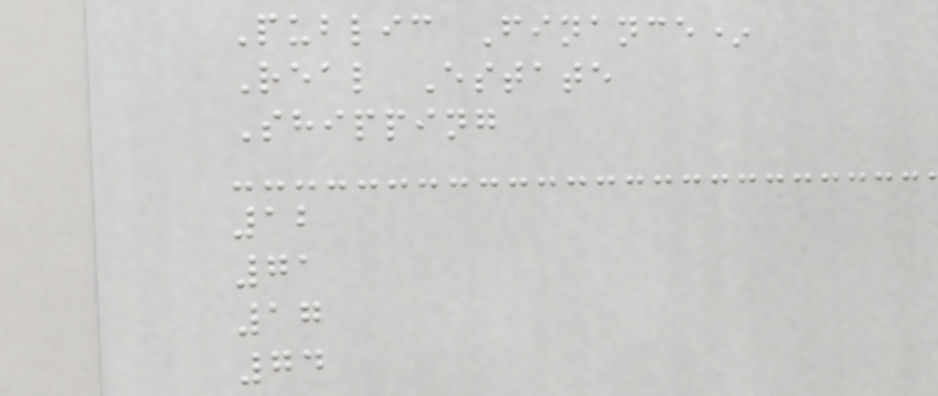Public Finance*
Real Estate
Shipping
12
71
17
74
